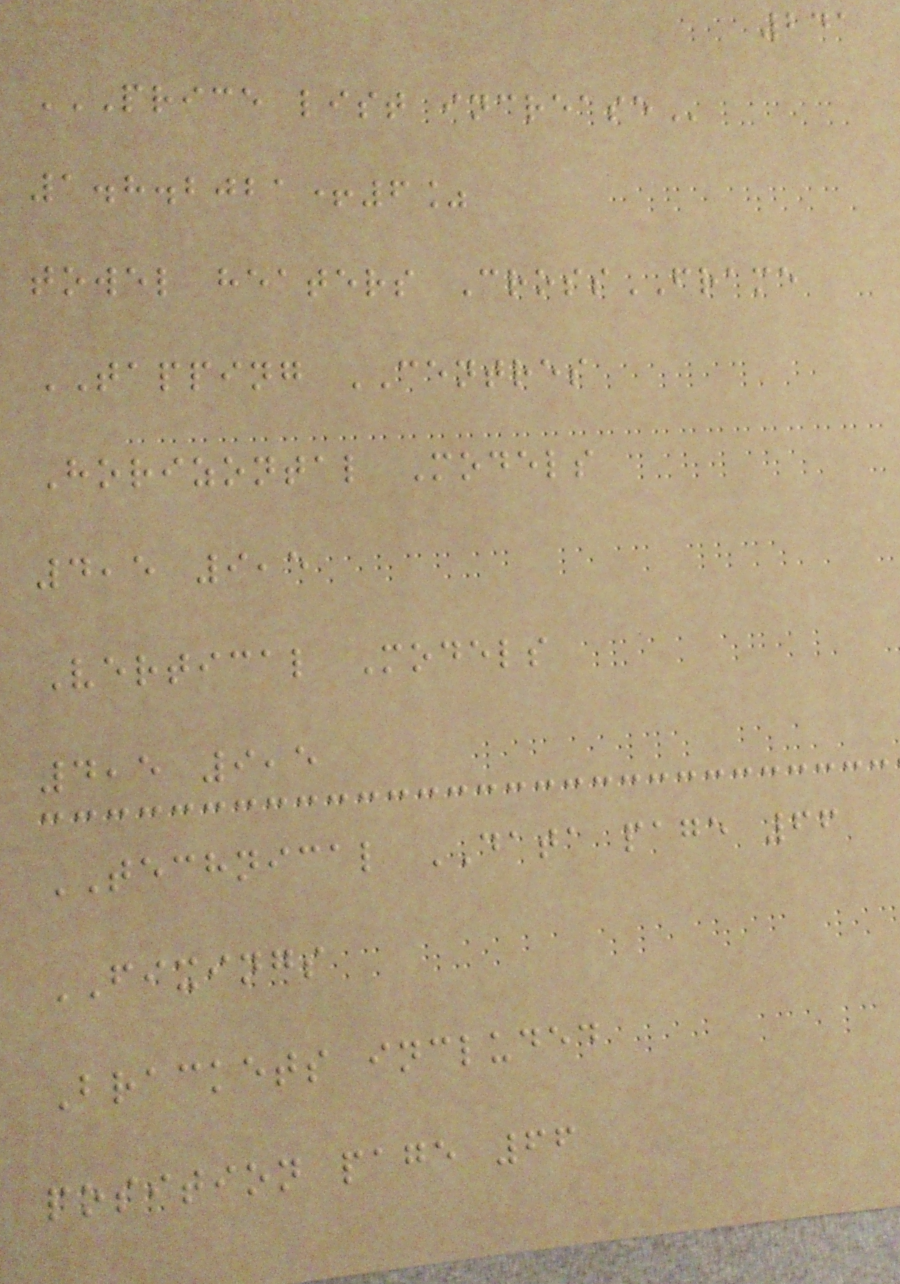241
PRICE LIST INCREASE
1.8.2021+6%
towel heaters CrossFRAME
TAPPING CENTRES
Horizontal Models
4,5 9,5
Vertical Models
4,5 9,5
TECHNICAL DATA page 66
FIXINGS
Brackets included
position page 66
